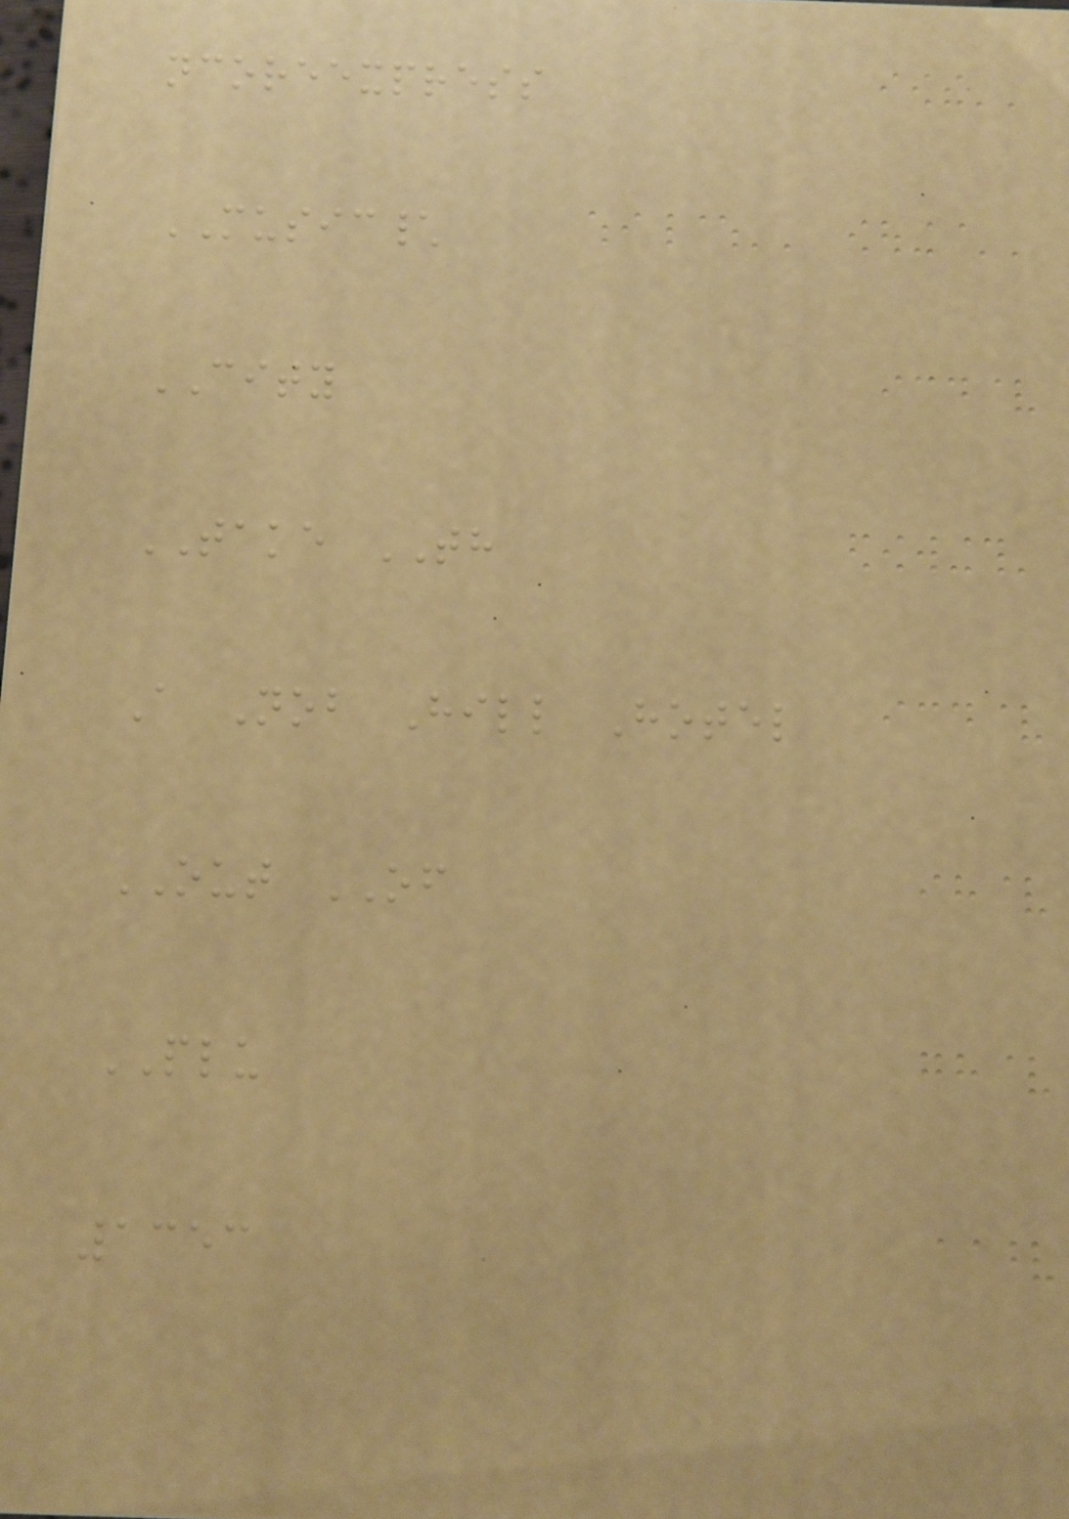ncoreexpress
MUSIC\
CITY
TAKE TH
A Nob Hill Hotel
OUT OF
PLU
1353
